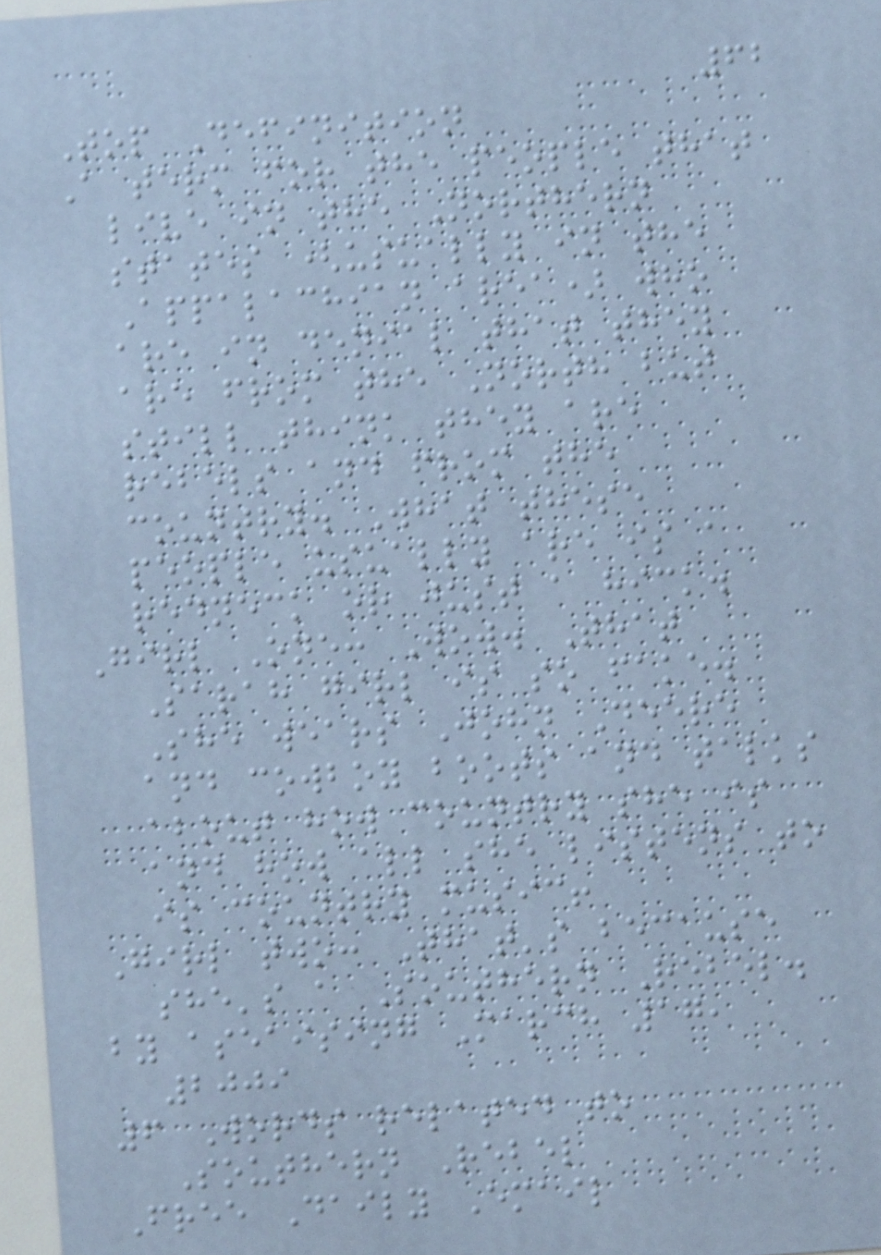62
Top Definition
A term for the people that
live in the Northern
states (usually in the
Appalachian area) who
are in denial that they
are from the North but
still think they are
rebels and from the
country. What these
people usually are is a
redneck or just a hick.
Girl One: Wow. That
Sarah girl is so fake.
She wears John Deere
and cowboy boots and talks
about how country she is
and how all she listens to
is country music!
Girl two: That's because
she's a Southern Rebel.
by aseaising March 17,
2009
6 Words related to
Southern Rebel
Free Daily Email
